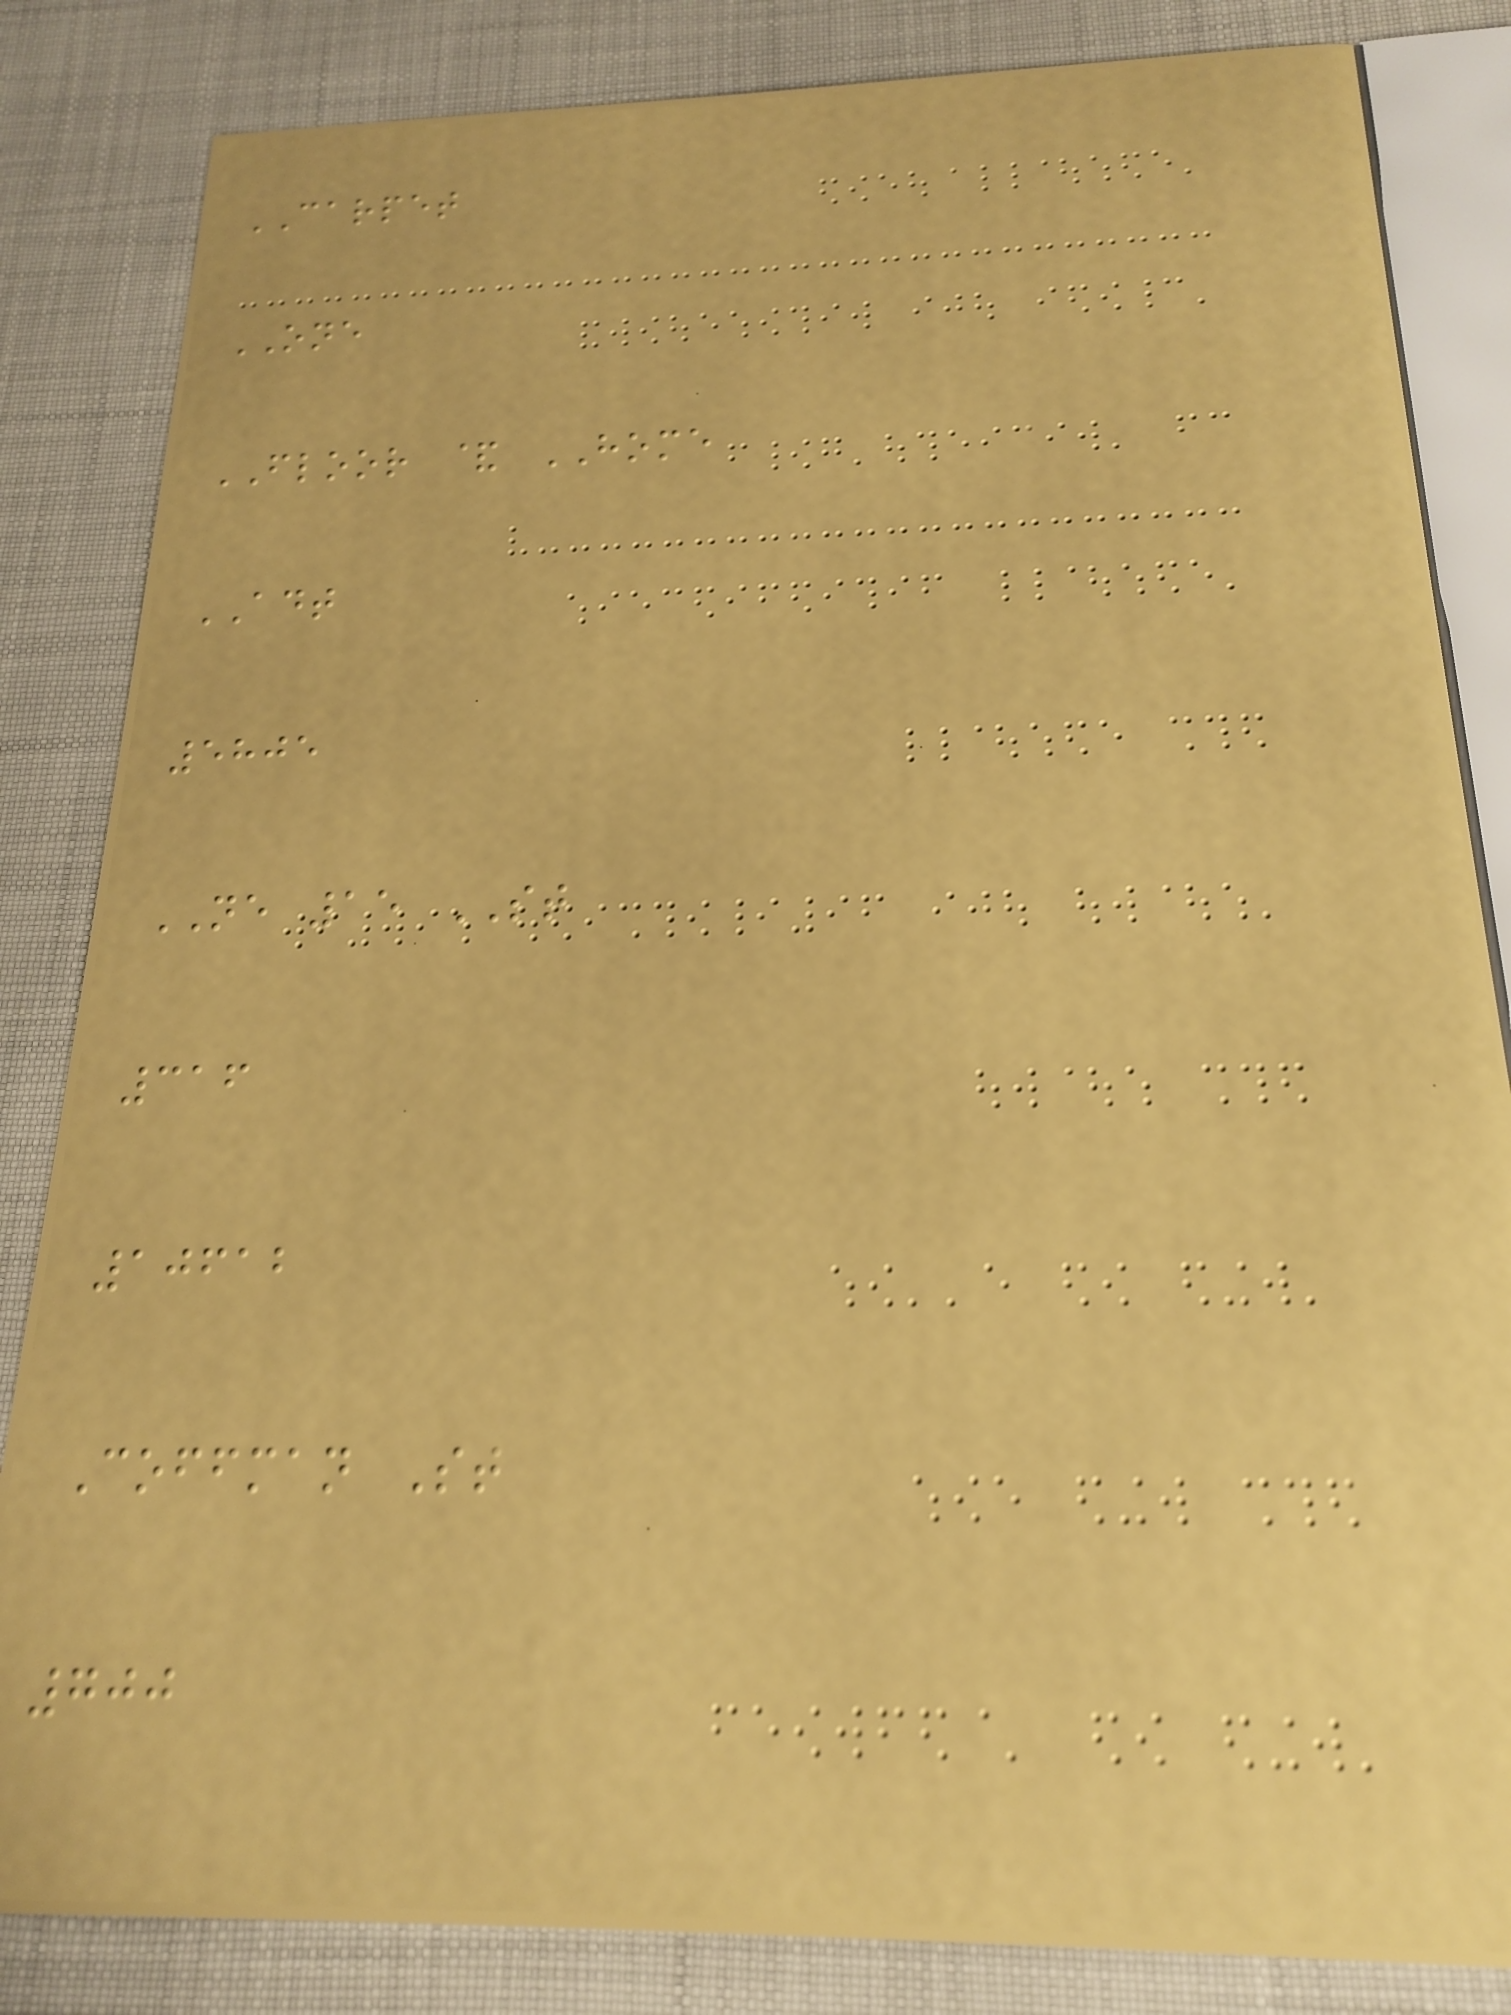CARPET
ONE
FLOOR & HOME
ADT
5805
NE 15 ST
316
10612
Coffman St
700
